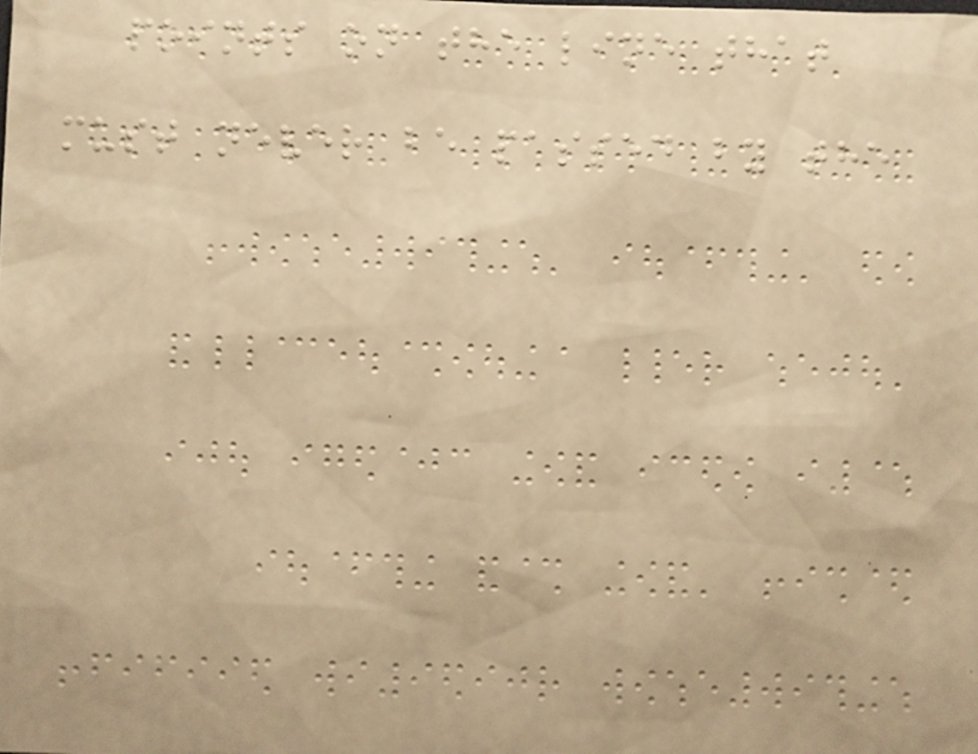points on the line that
must never be passed by the
